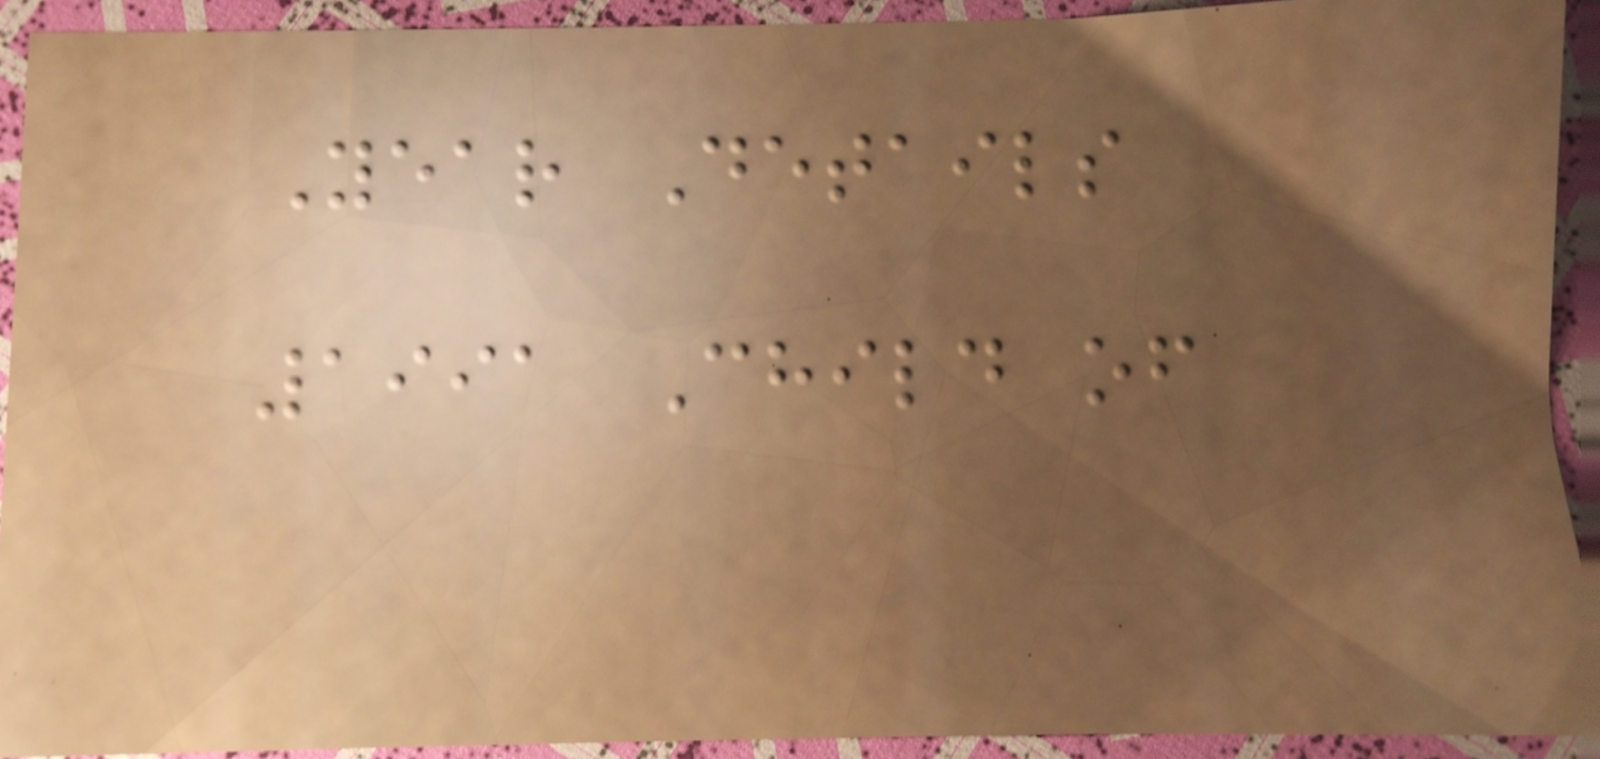Year Details
1991 Child of
